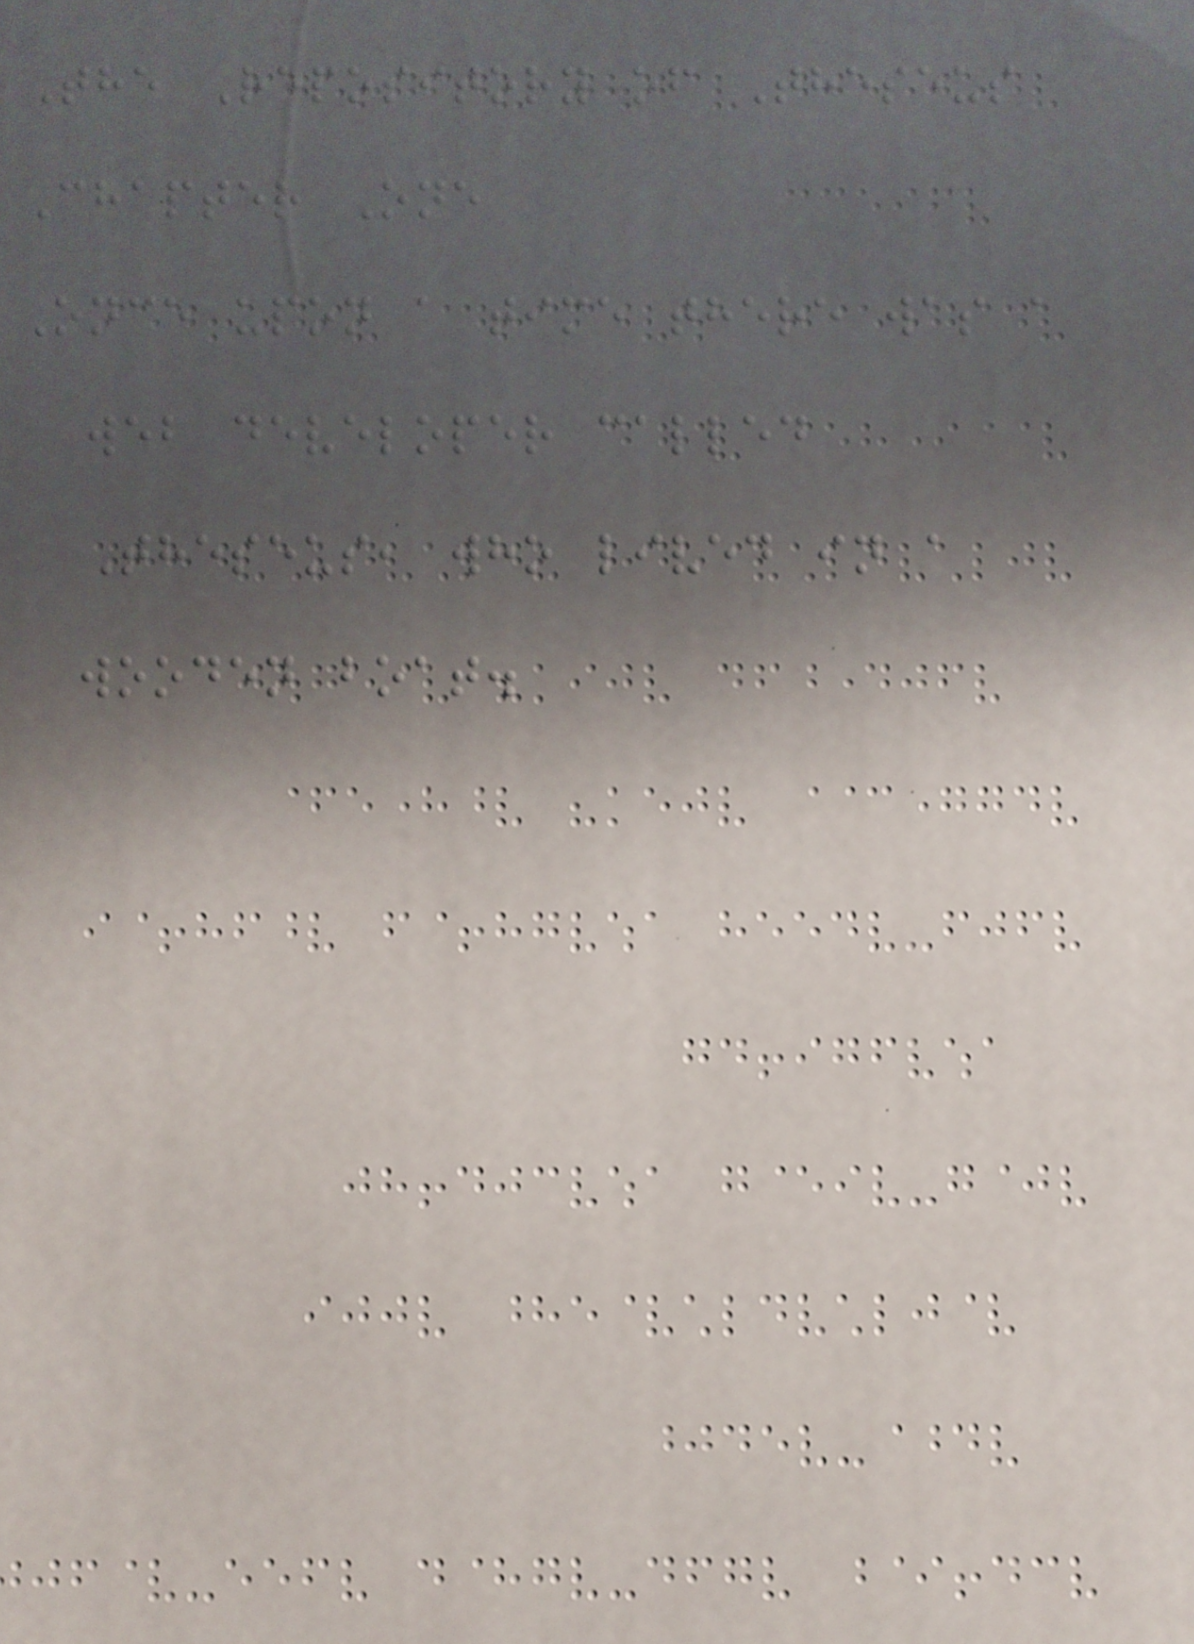The Repository of Theseus
Chapter One
Once upon a time there was a
web developer called
Theseus, who lived in a
wooden boat.
